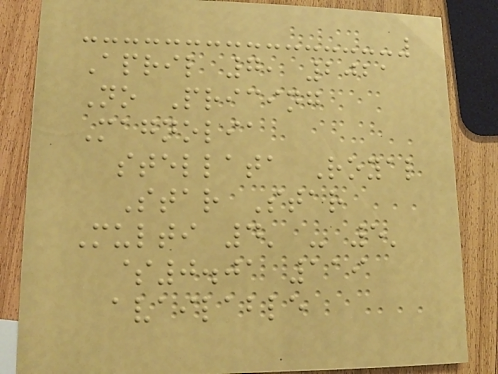April 7, 2021
No Pricing
Magnolia
stellata Royal
Star Star
Multi 4' - 5'
$0.01 119
available
